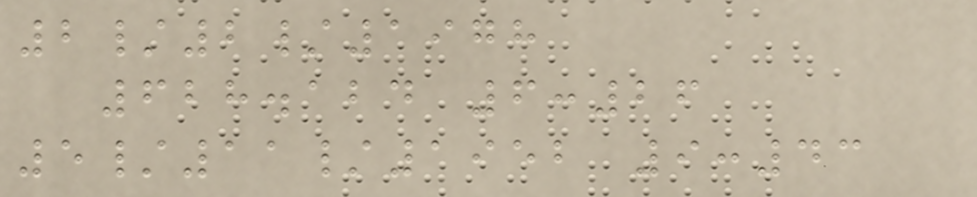2/2/1978
628.124 6:26
5/11/1952 9:43
